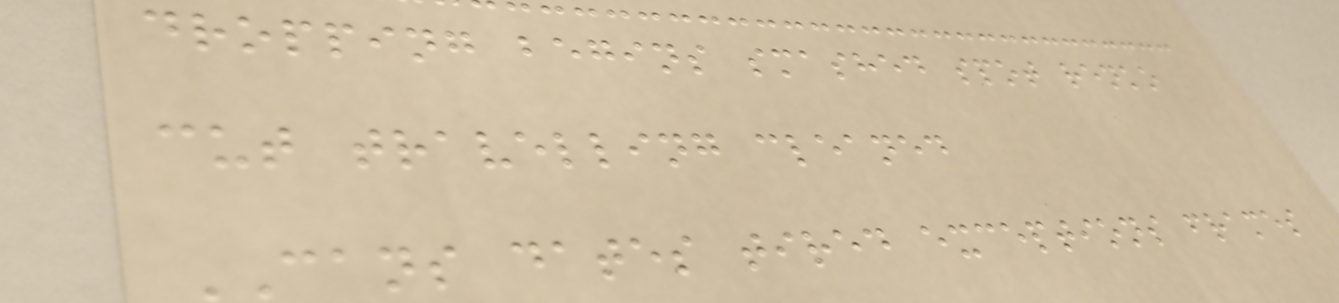dropping begins smashed spot renko
cut travelling cleaned
CANS dates tired exceptions frames
